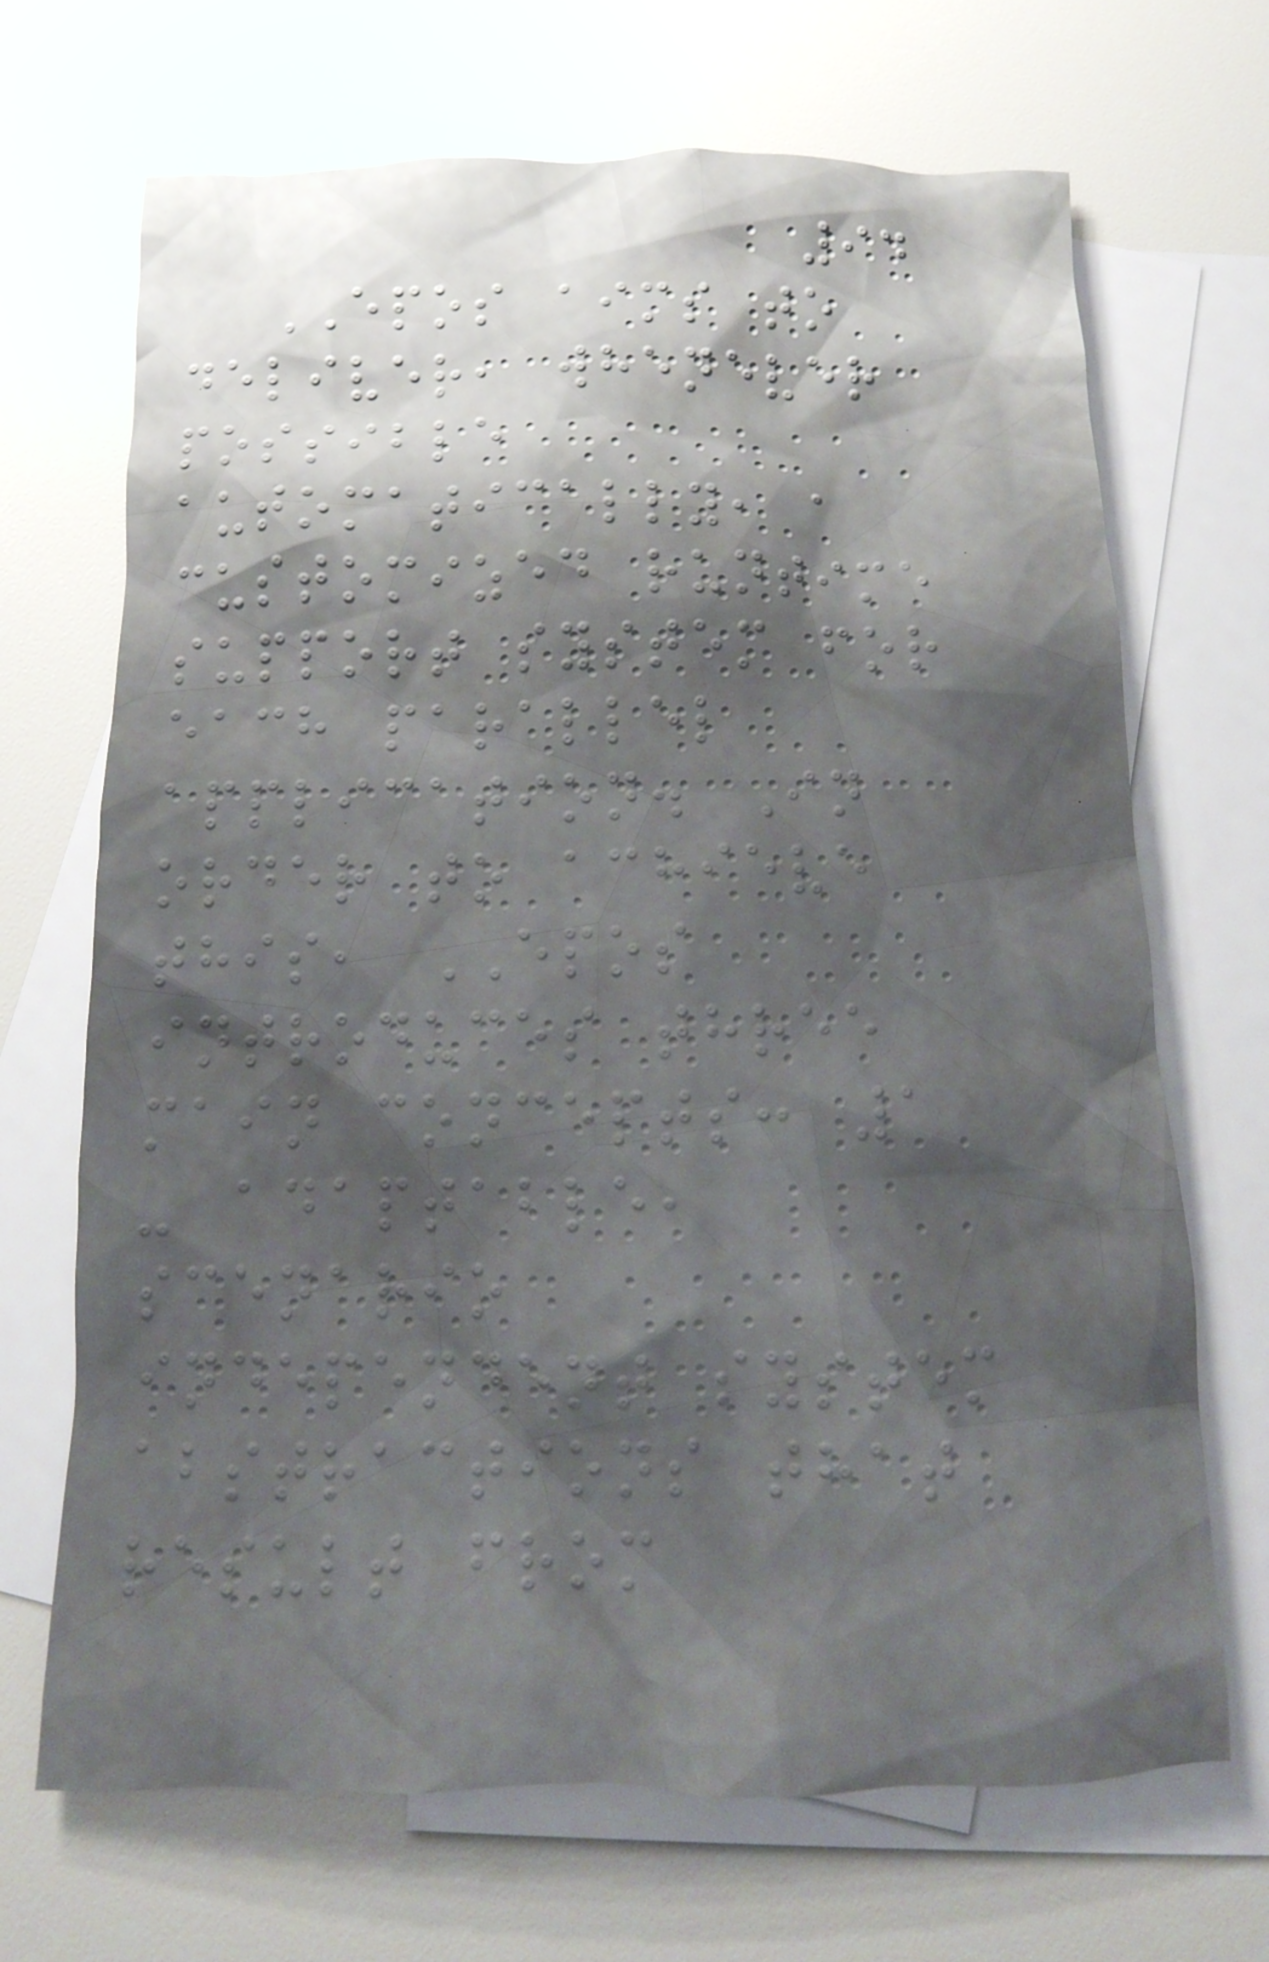94
EPOS aims to
deliver, whenever
possible
automatically, a
customized runtime
support system for
each parallel
application. In
order to achieve
this, EPOS
introduces three
main concepts: 1
- adaptable,
scenario
independent system
abstractions that
result from
